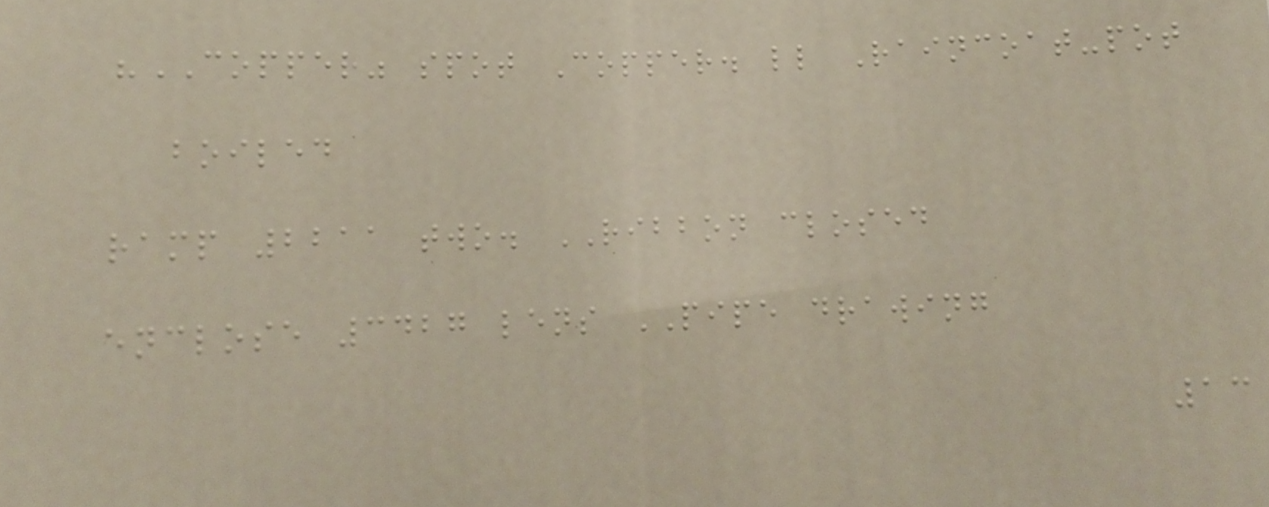"COPPER" spot Copper. ll Raincoat-pot
boiled
ramp 2211 two. RIBBON closed
enclose 3427 lens PIPE drawing
13
